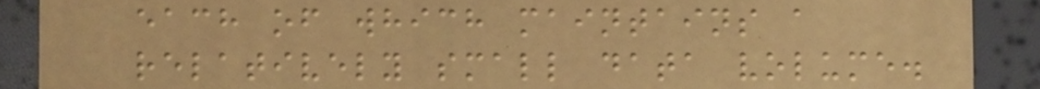each of which maintains a
relatively small data volume.
